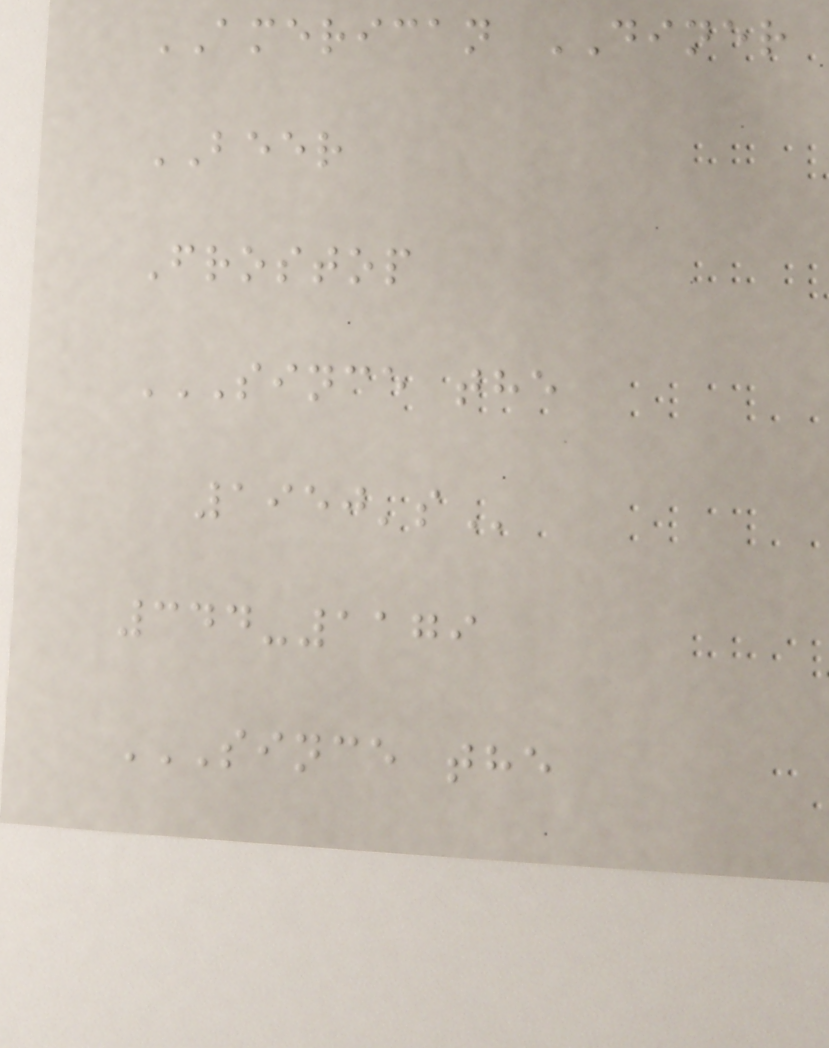AMERICAN DINER
BEER
Frostop
SINCE THE
1950'S
344-1179
SINCE THE
